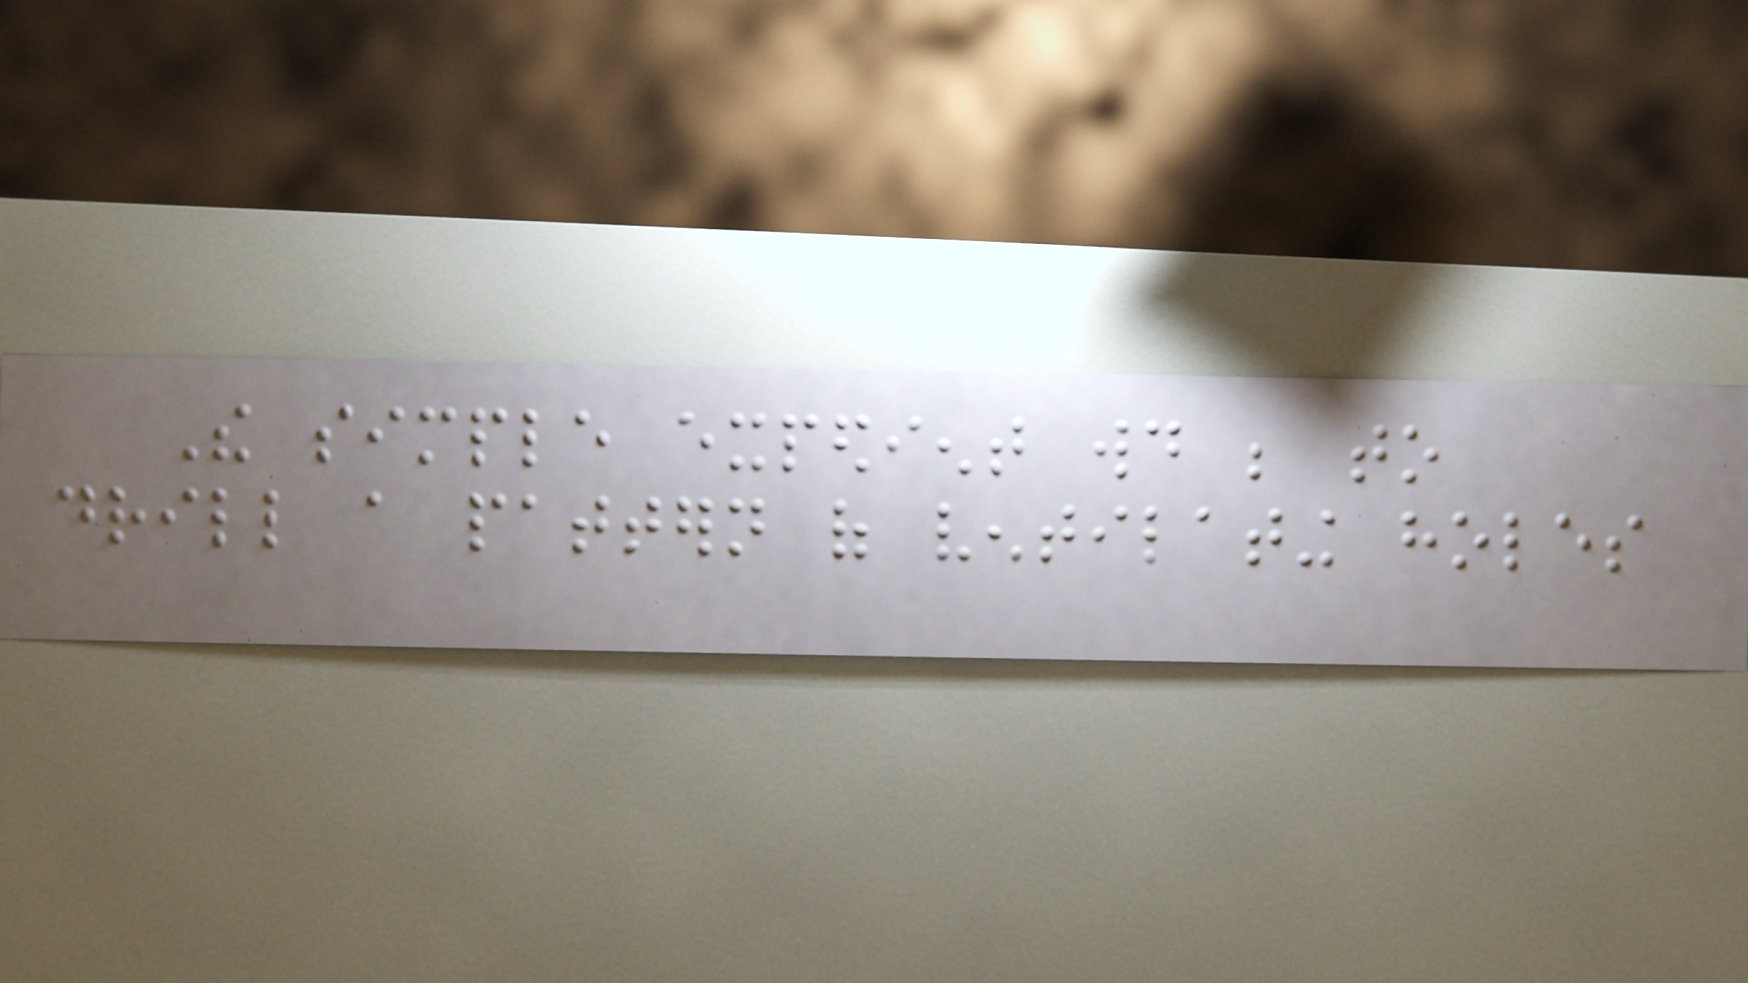The simple expedient would be to
drill a pattern of ventilating holes
